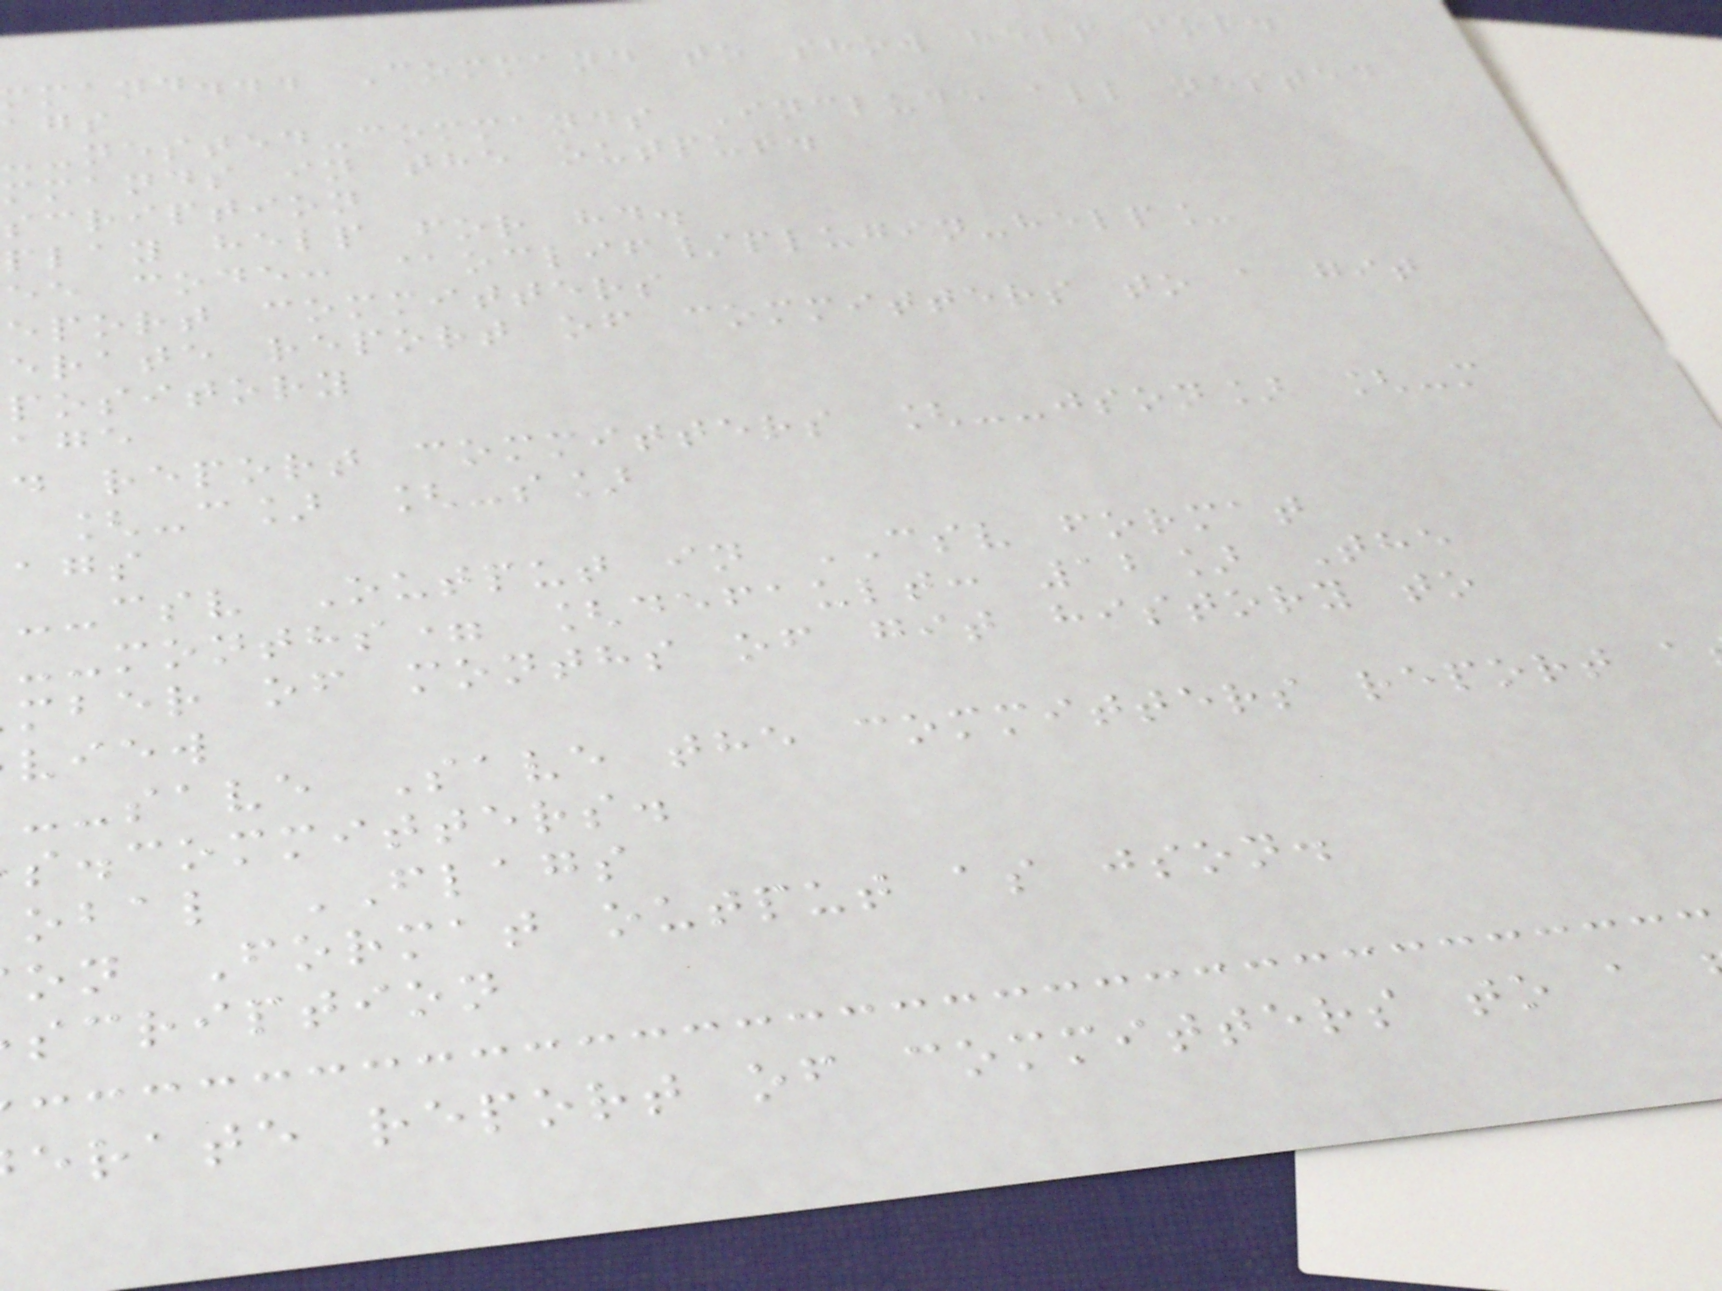mmand... Command to show help for.
--nested-commands Include all nested
mmands in the output.
scription
play help for hd.
ee code: @oclif/plugin-help_
eport committers
erate report of committers to a git
pository
d report committers [--json] [-m
[-c] [-s]
--csv Output in CSV format
--months= [default: 12] The
mber of months of git history to
view
--save Save the committers report a
s.committers.
obal FLAGS
on Format output as json.
scription
erate report of committers to a
